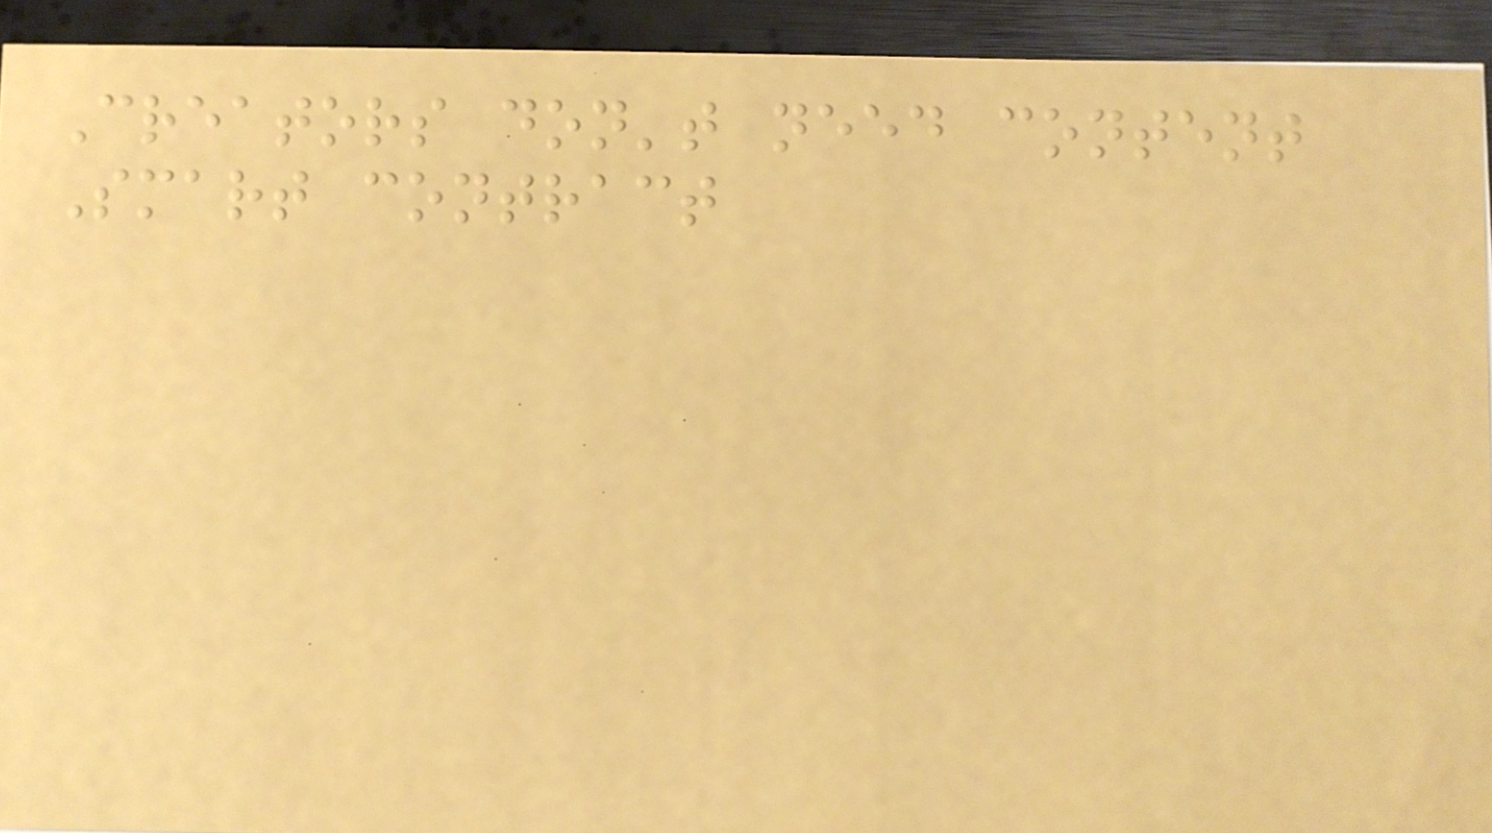Creators don't need content
Smart contract
